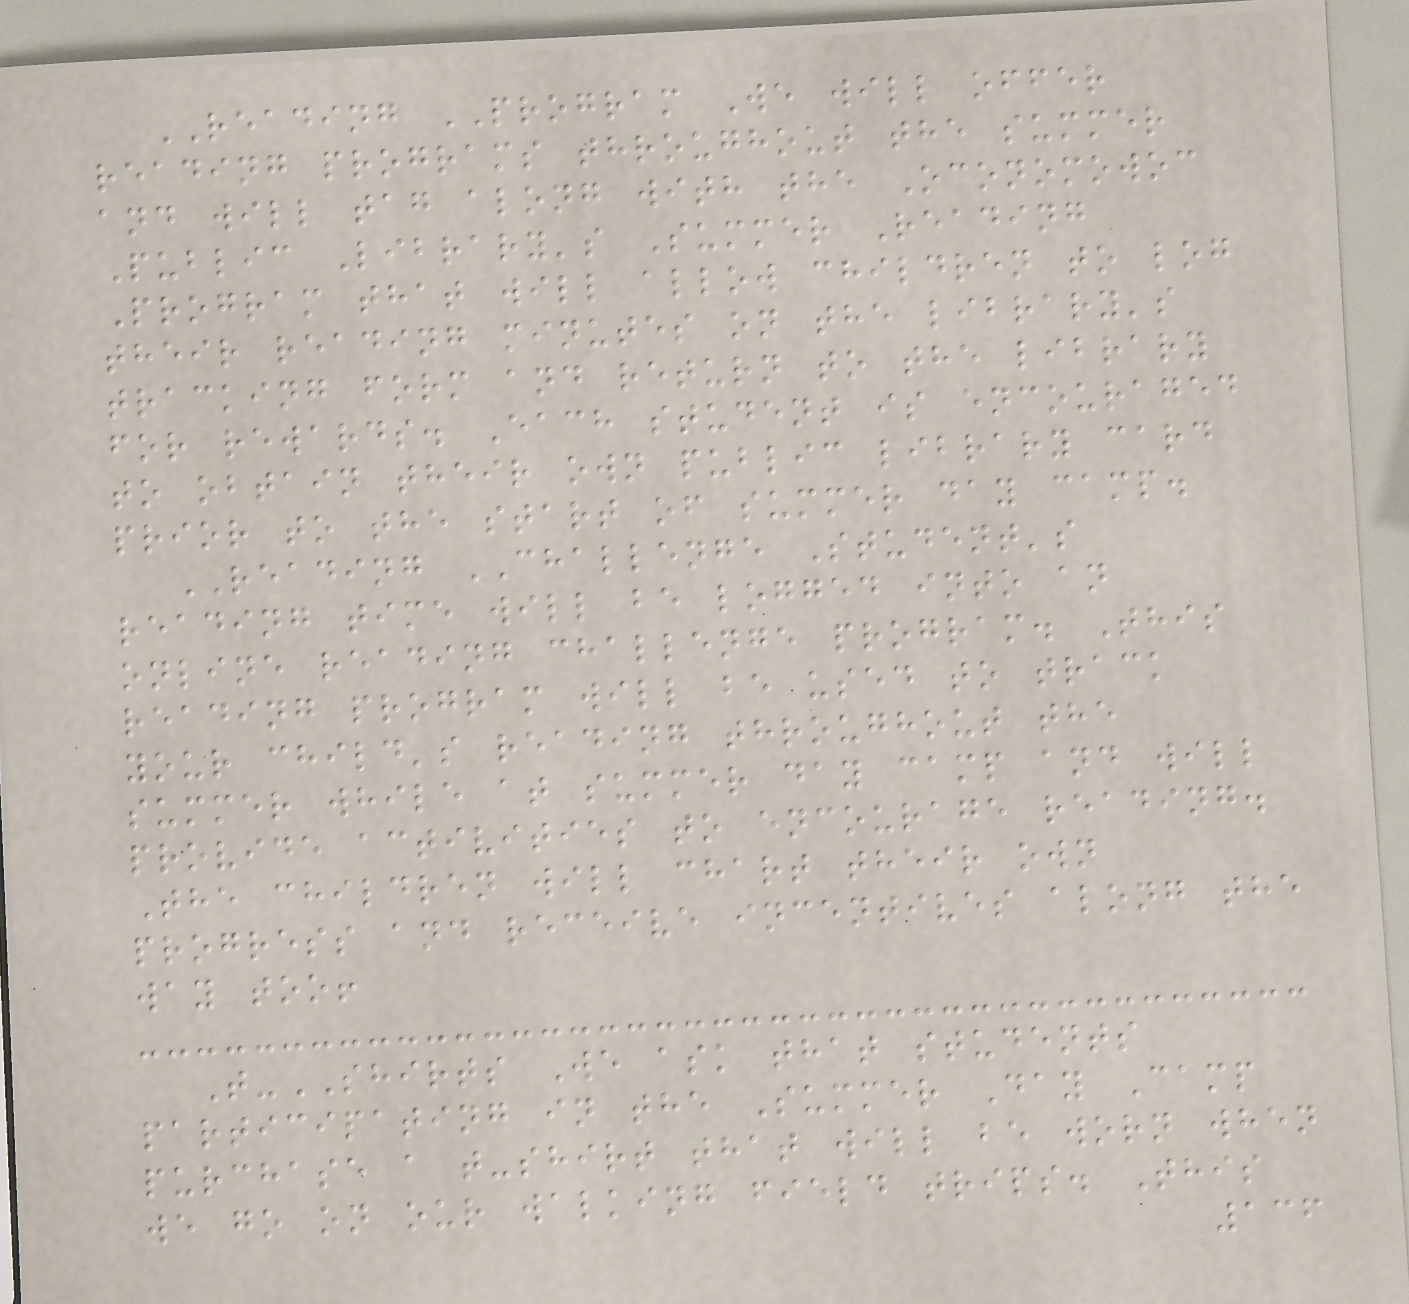READING PROGRAM We will offer
reading programs throughout the summer
and will tag along with the Oconomowoc
Public Library's Summer Reading
Program that will allow children to log
their reading minutes on the library's
tracking form and return to the library
for rewards. Each student is encouraged
to obtain their own public library card
prior to the start of summer day camp.
READING CHALLENGE Student's
reading time will be logged into an
online reading challenge program. This
reading program will be used to track
your child's reading throughout the
summer while at summer day camp and will
provide activities to encourage reading.
The children will chart their own
progress and receive incentives along the
way too!
T-SHIRTS We ask that students
participating in the Summer Day Camp
purchase a t-shirt that will be worn when
we go on our walking field trips. This
136
